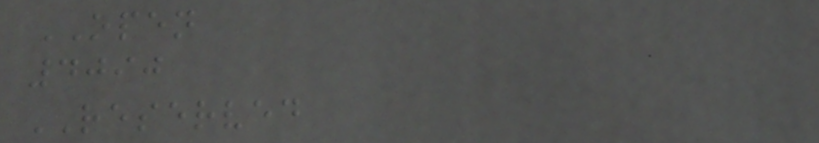OPEN
4090
RESERVED
